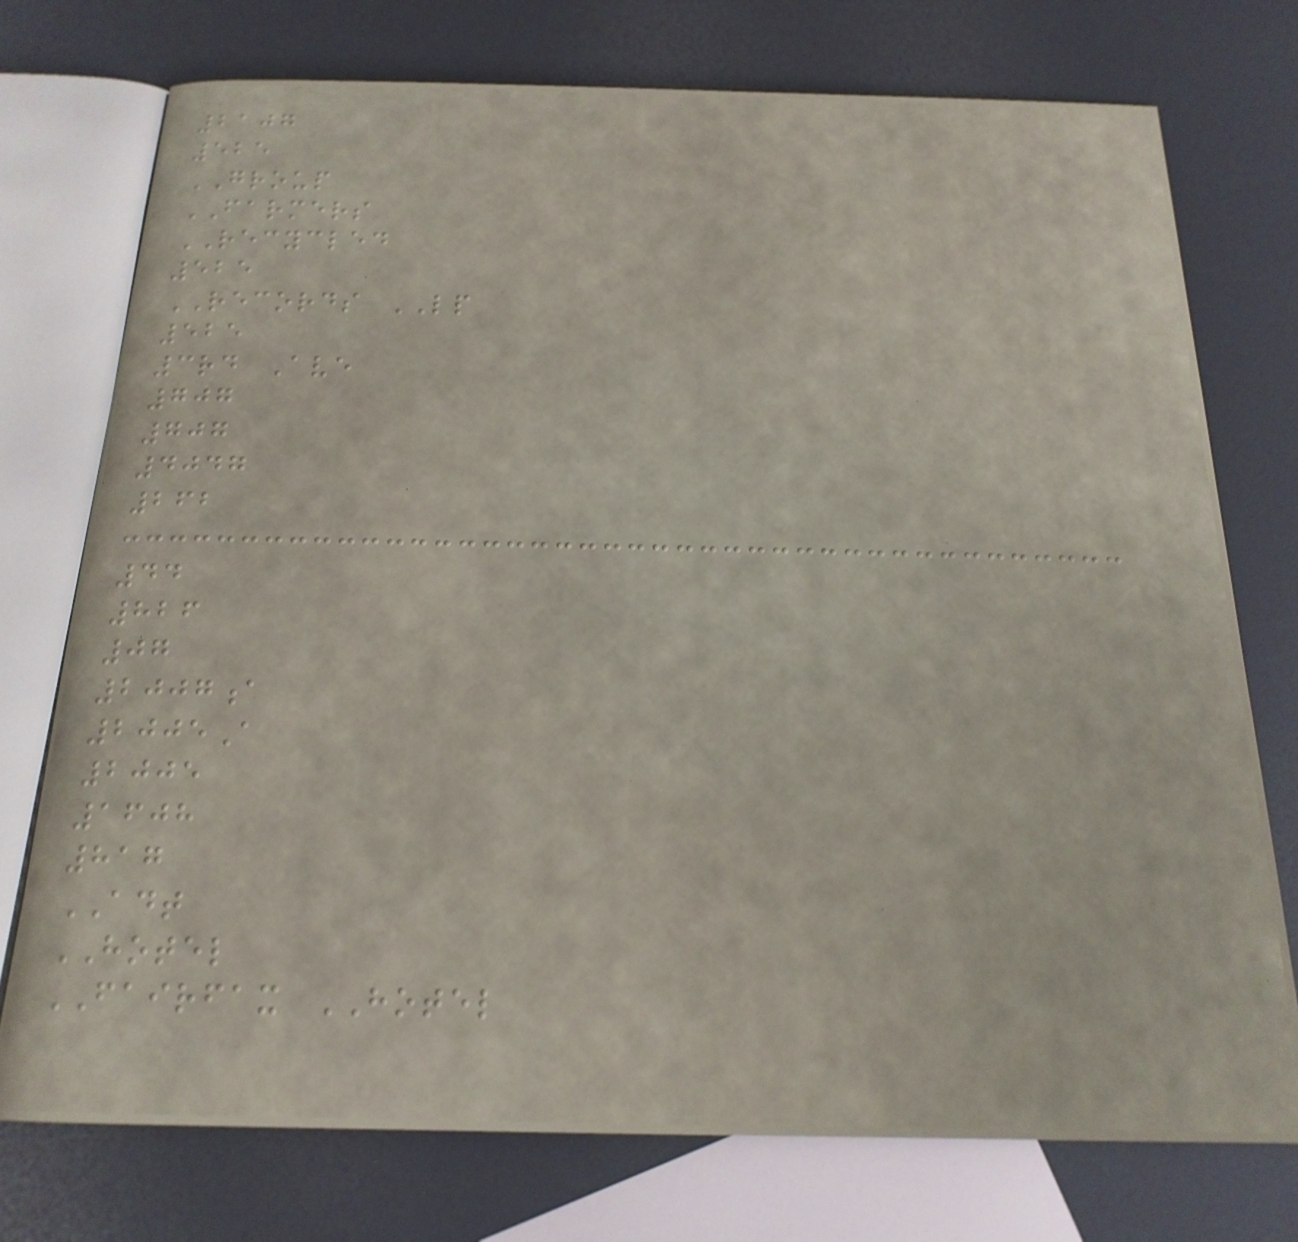2107
525
GROUP
FARMERS
RECYCLED
525
RECORDS LP
525
3rd Ave
707
707
4047
262
44
826
07
2007a
2005A
2005
1608
817
ADT
HOTEL
FAIRFAX HOTEL
